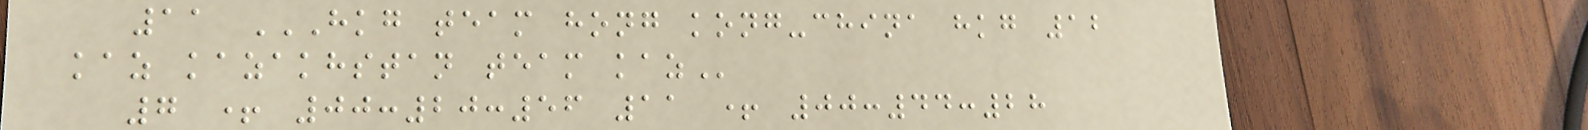11 HKG TEAM HONG KONG-CHINA HKG 12
KAZ KAZAKHSTAN TEAM KAZ
7 + 00:20:56 11 + 00:44:28
